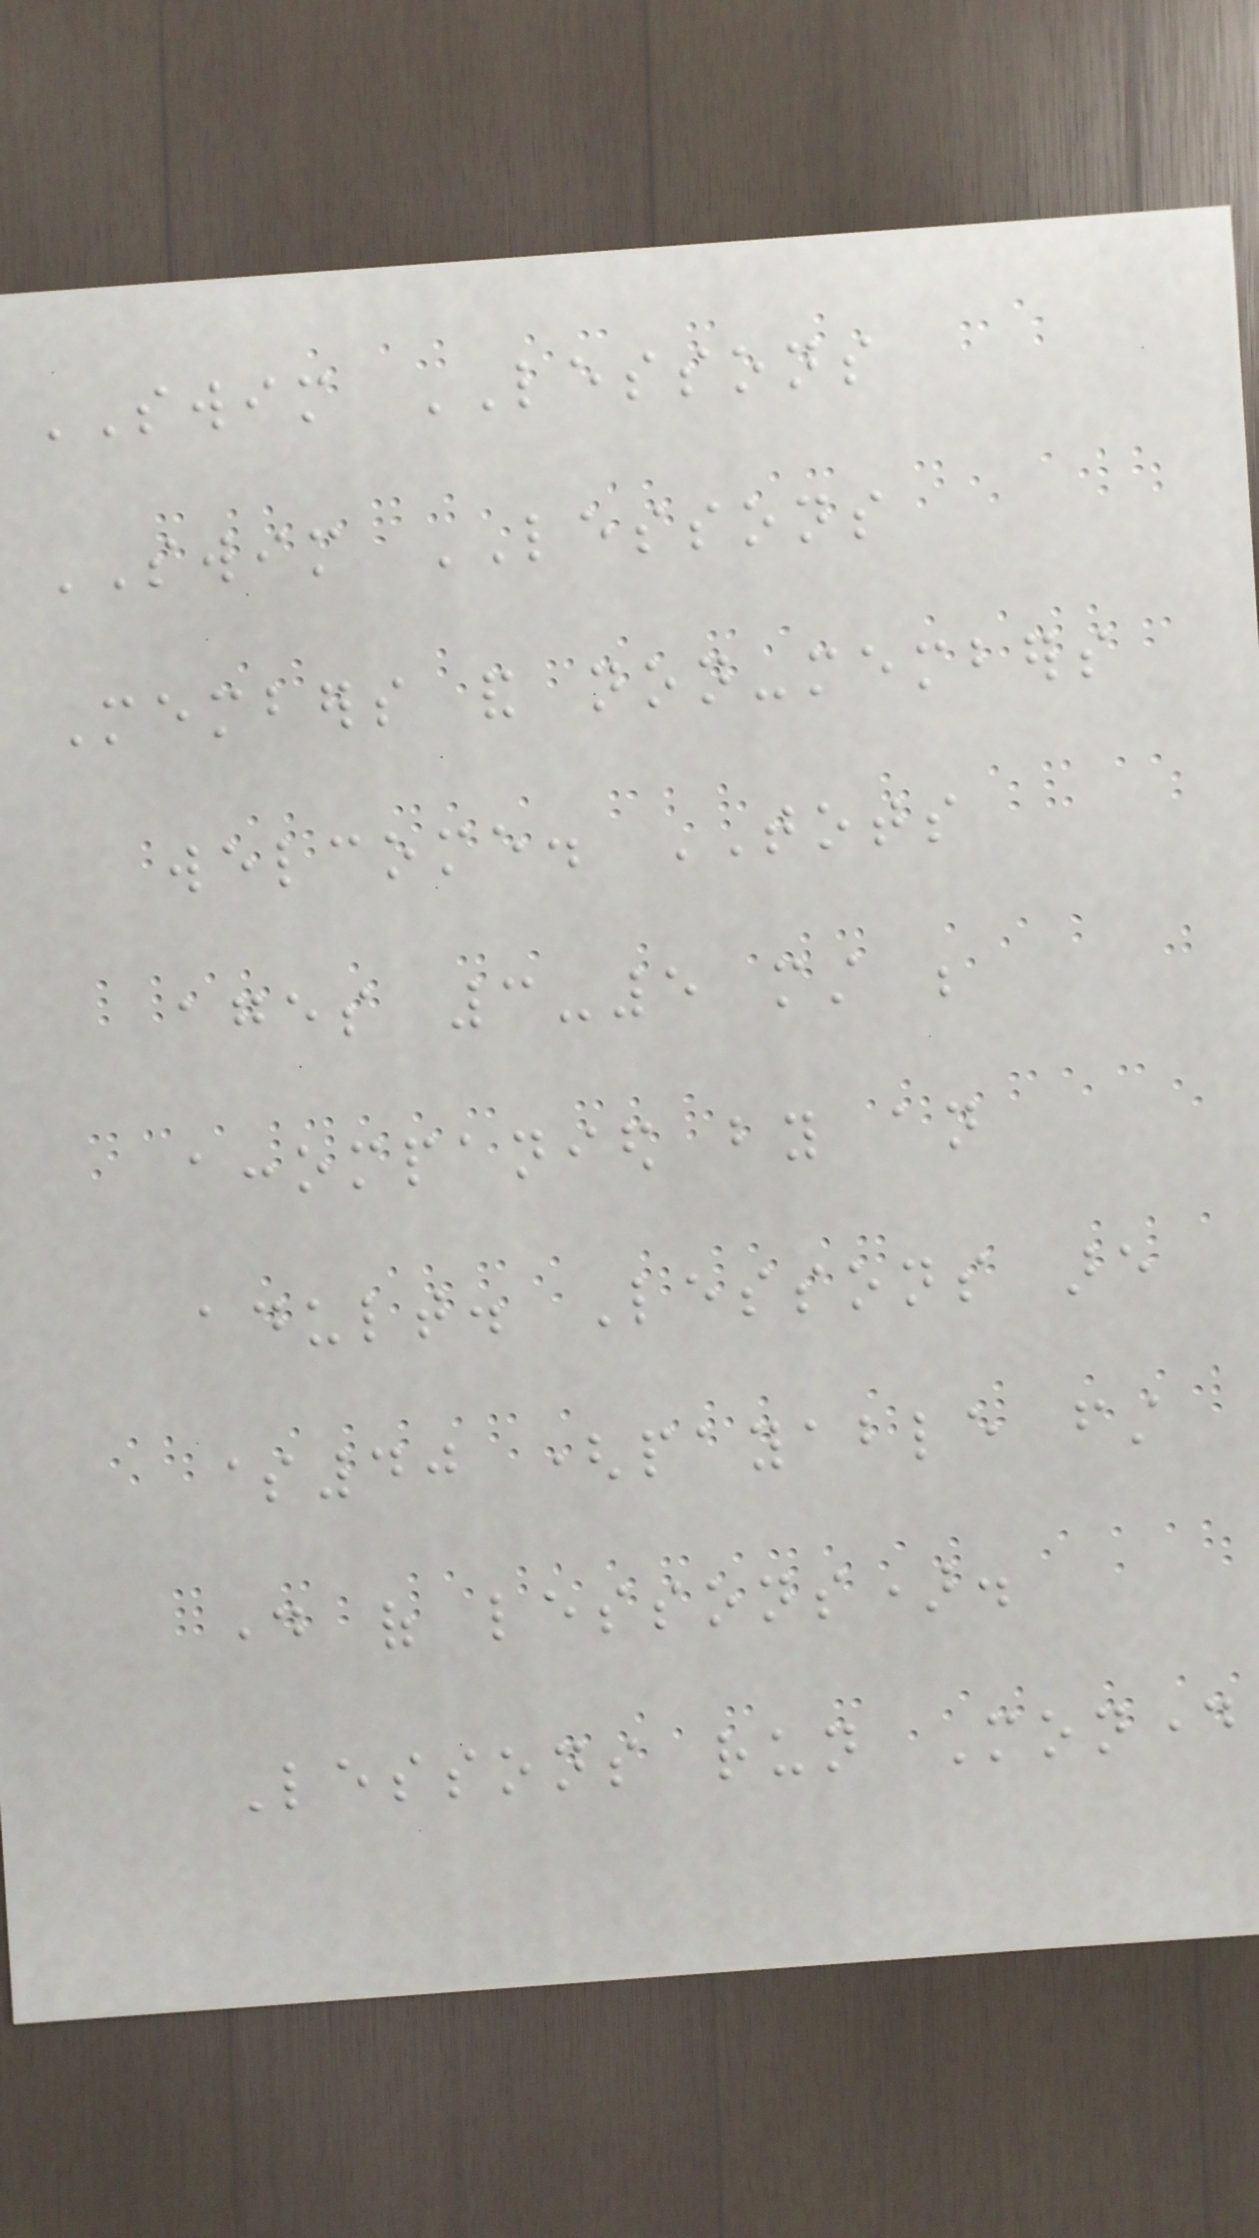SWIM LESSONS
SWIM LESSONS
Members and non-members
welcome. TOTS
ages 3-5 must be
accompanied by an
adult. Lessons are
$40 (payable first
day of lessons).
Lessons run Monday
